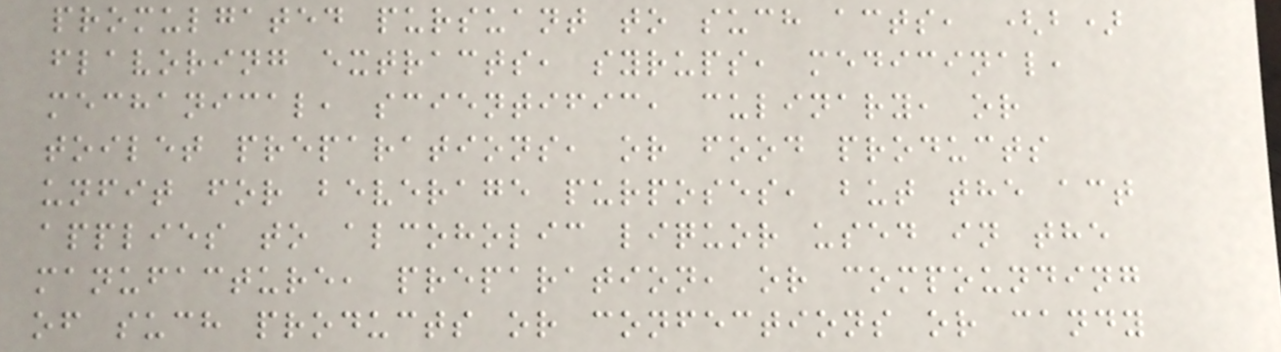promulgated pursuant to such acts, (b)
flavoring extracts, syrups, medicinal,
mechanical, scientific, culinary, or
toilet preparations, or food products
unfit for beverage purposes, but the act
applies to alcoholic liquor used in the
manufacture, preparation, or compounding
of such products or confections or candy
